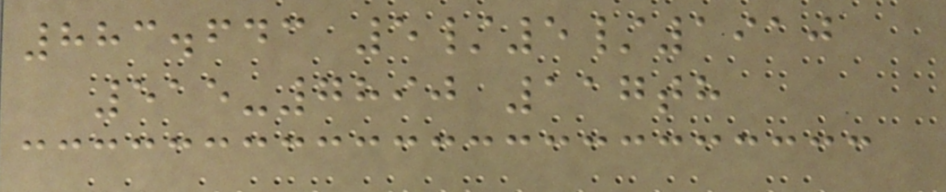883.643 5/5/1910
515-7890 117th
